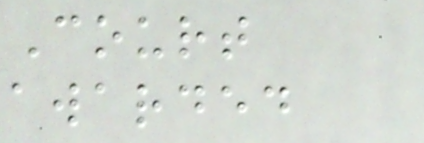Court
awarded
